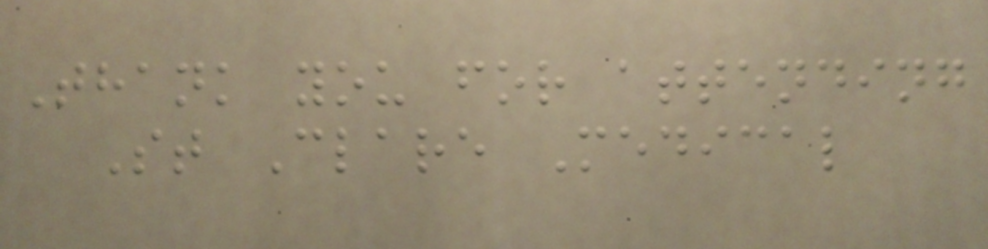Thank you for attending
St Clare Medical
